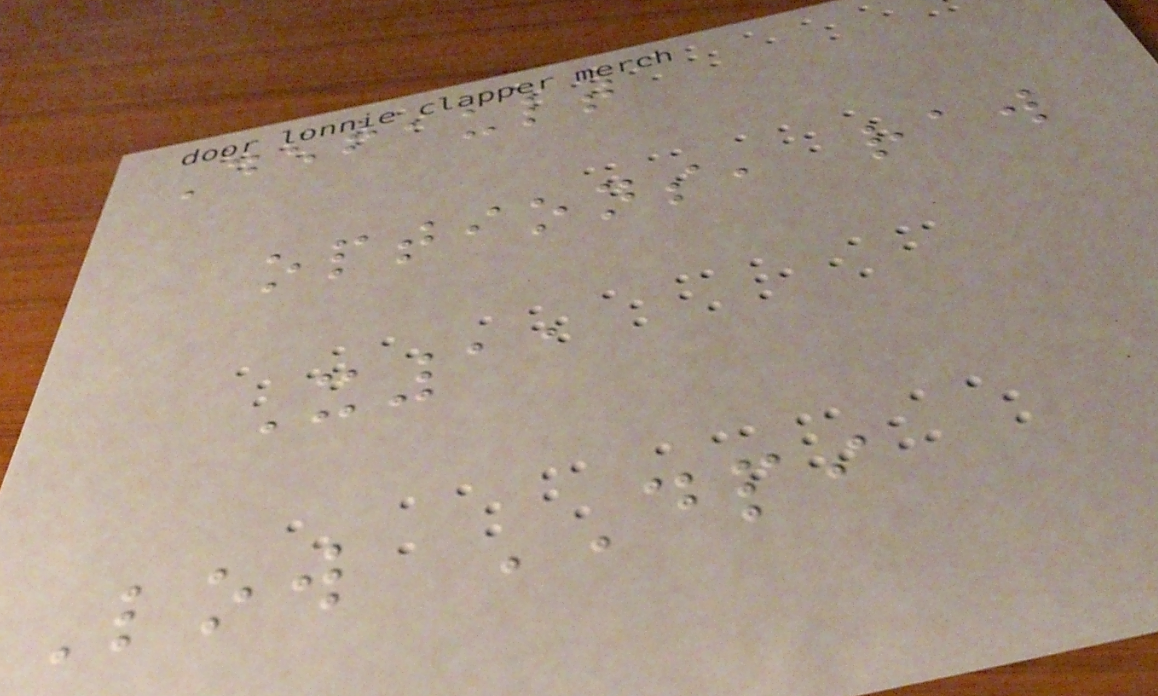Default
options, raw
X11
Low DPI
